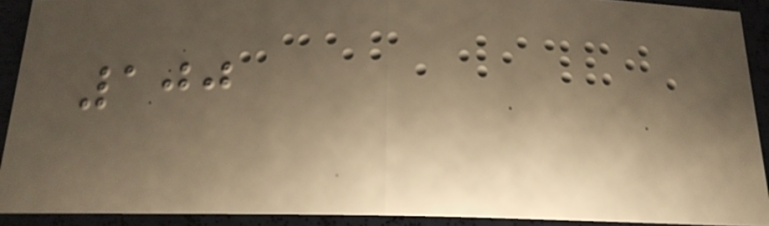100
